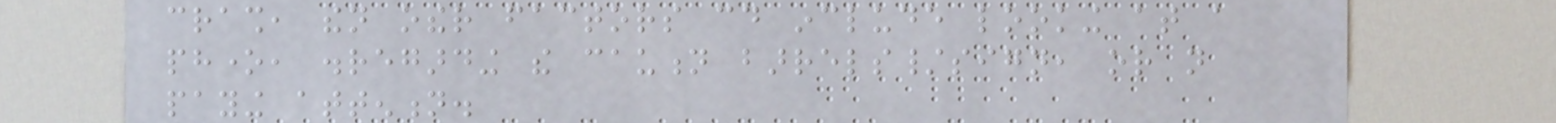crash, then other factors could include looking at a
phone, disregarding the caution barrels/sign, or not
paying attention.
